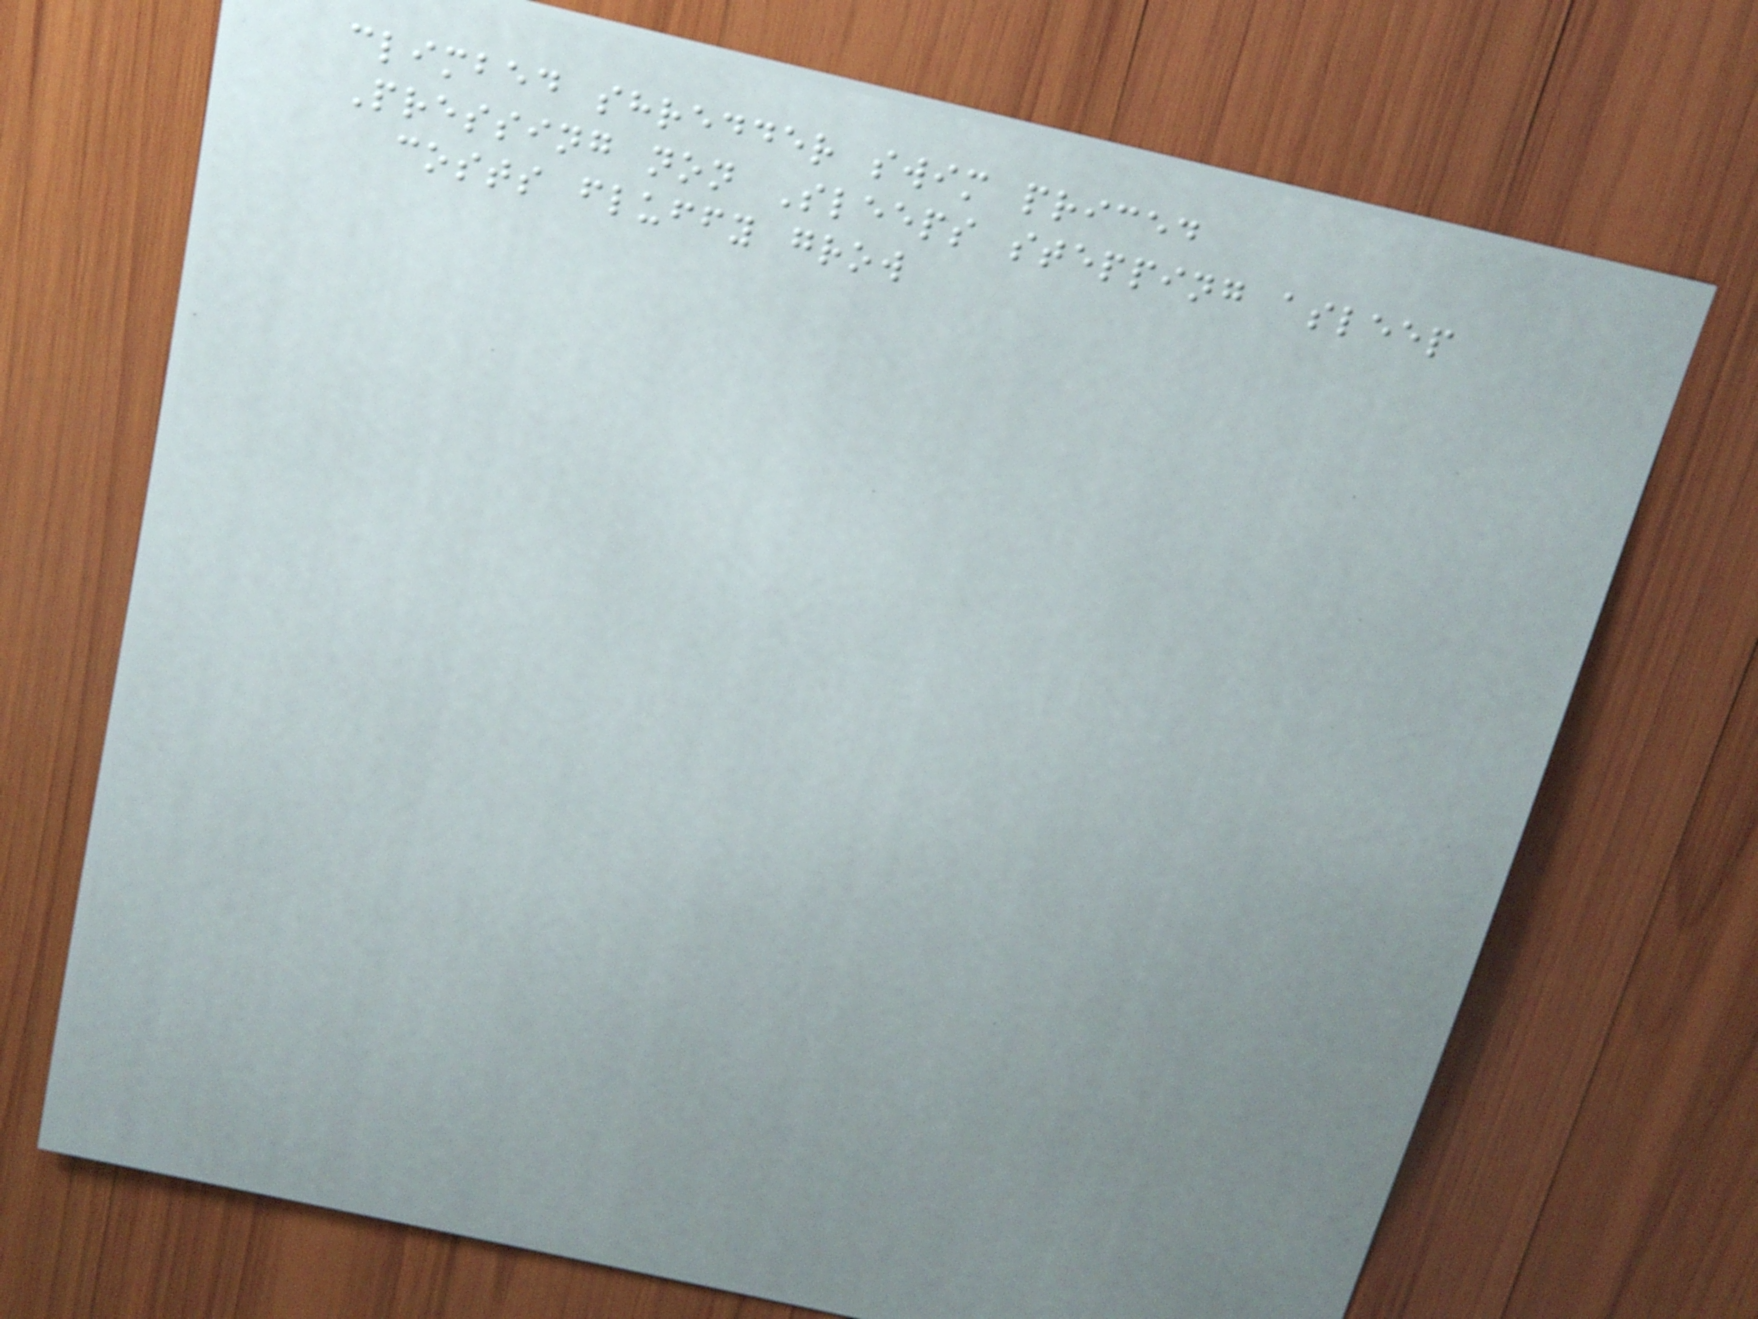climbed shredder swim priced
Pressing non Sleeps stepping asleep
costs fluffy grow
